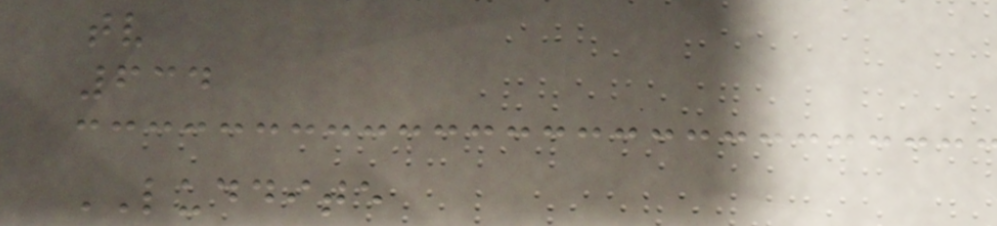tv
634
LUDDITE
